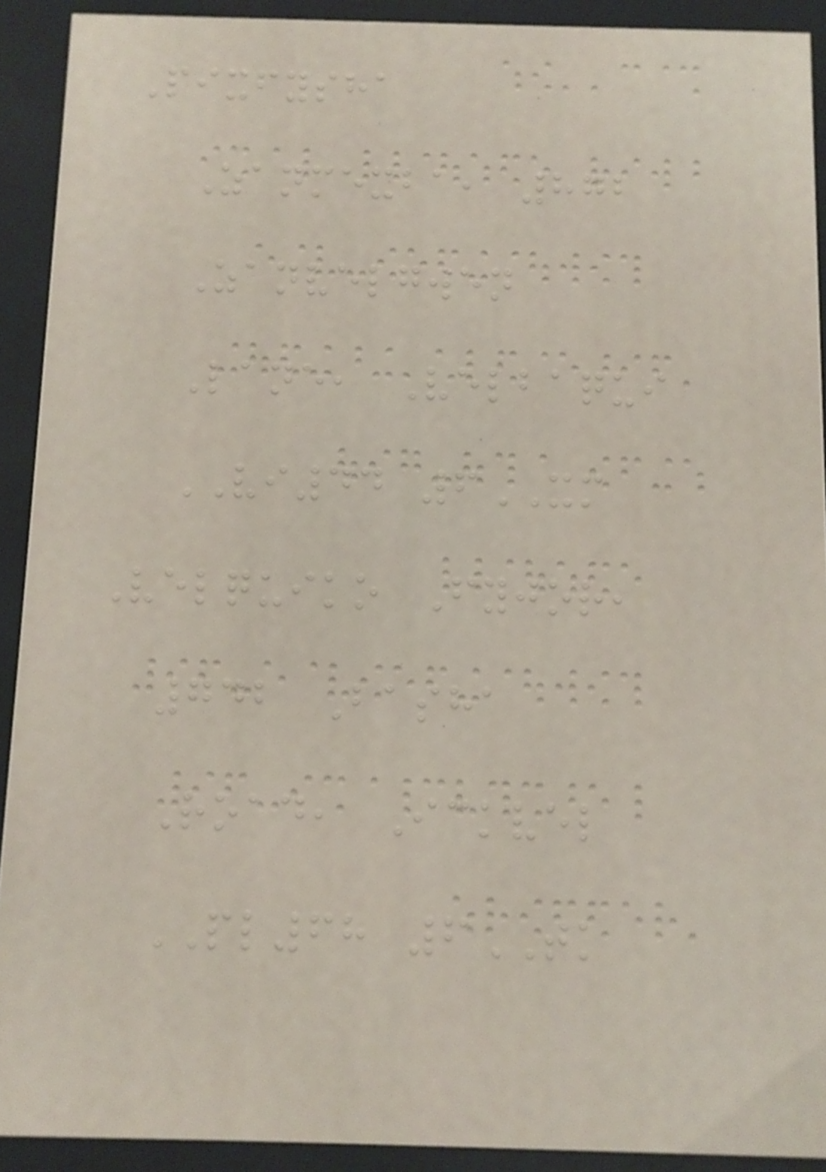Pixfysha
Zanmexba, 872
Zanvelgwen
Lane, Velbaqui
VI44 6XM
Velquiko Fyjor,
742 Basha
Road, Ickvel
PL68 6TK
